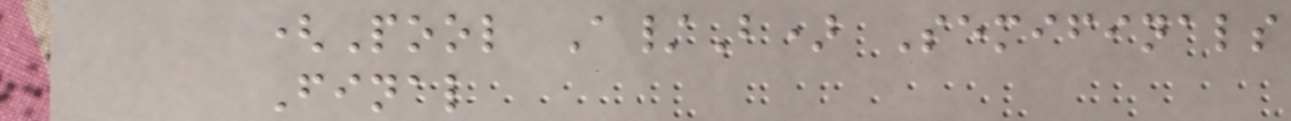(Pool A/B) Semifinals
Final
